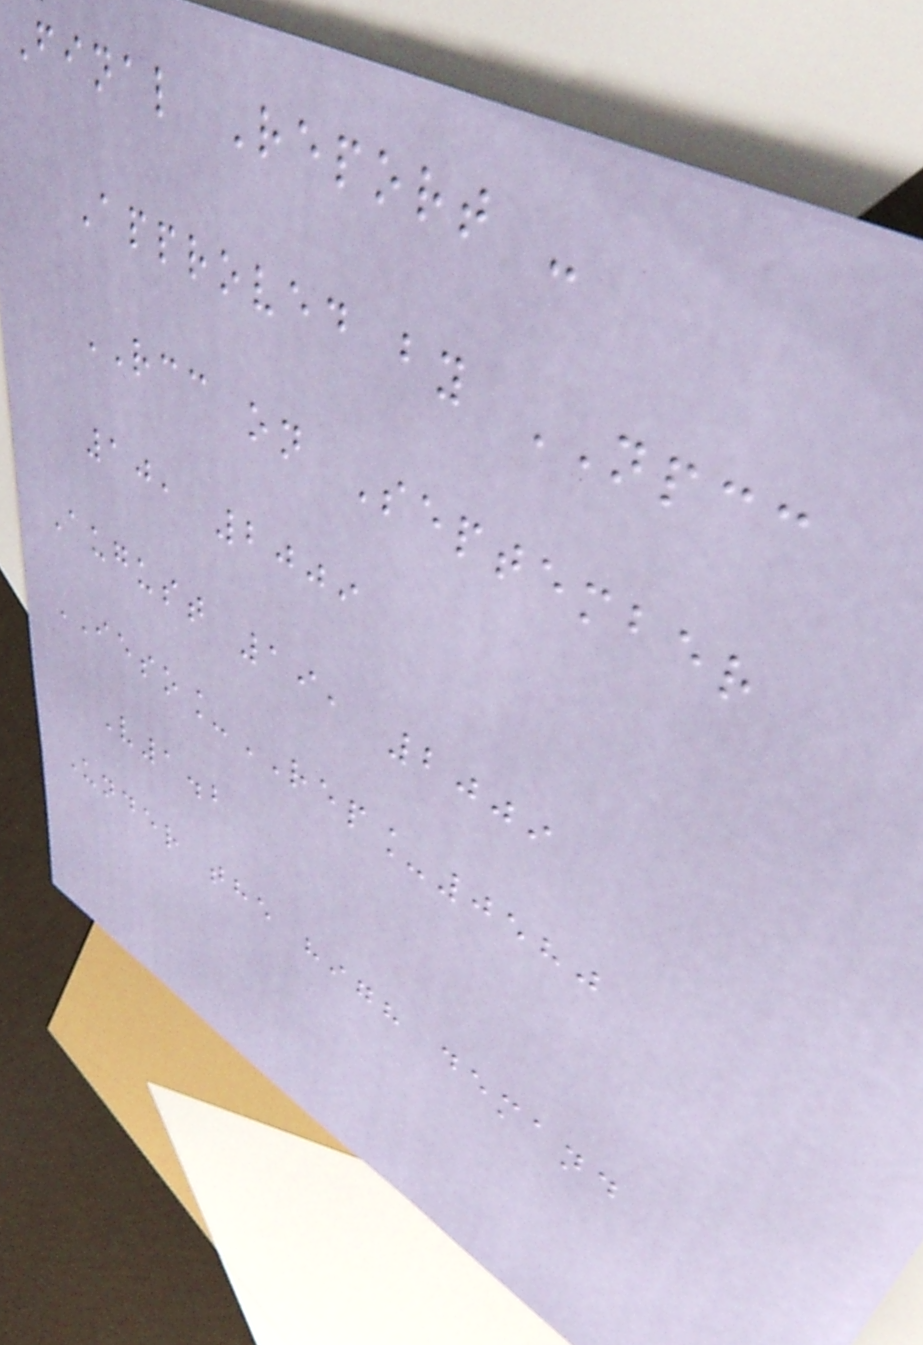Final Report -
Approved by NPCC
RCC on September
10, 2009
August 19, 2009
IESO_REP_0580
V1.2
Under the high demand
